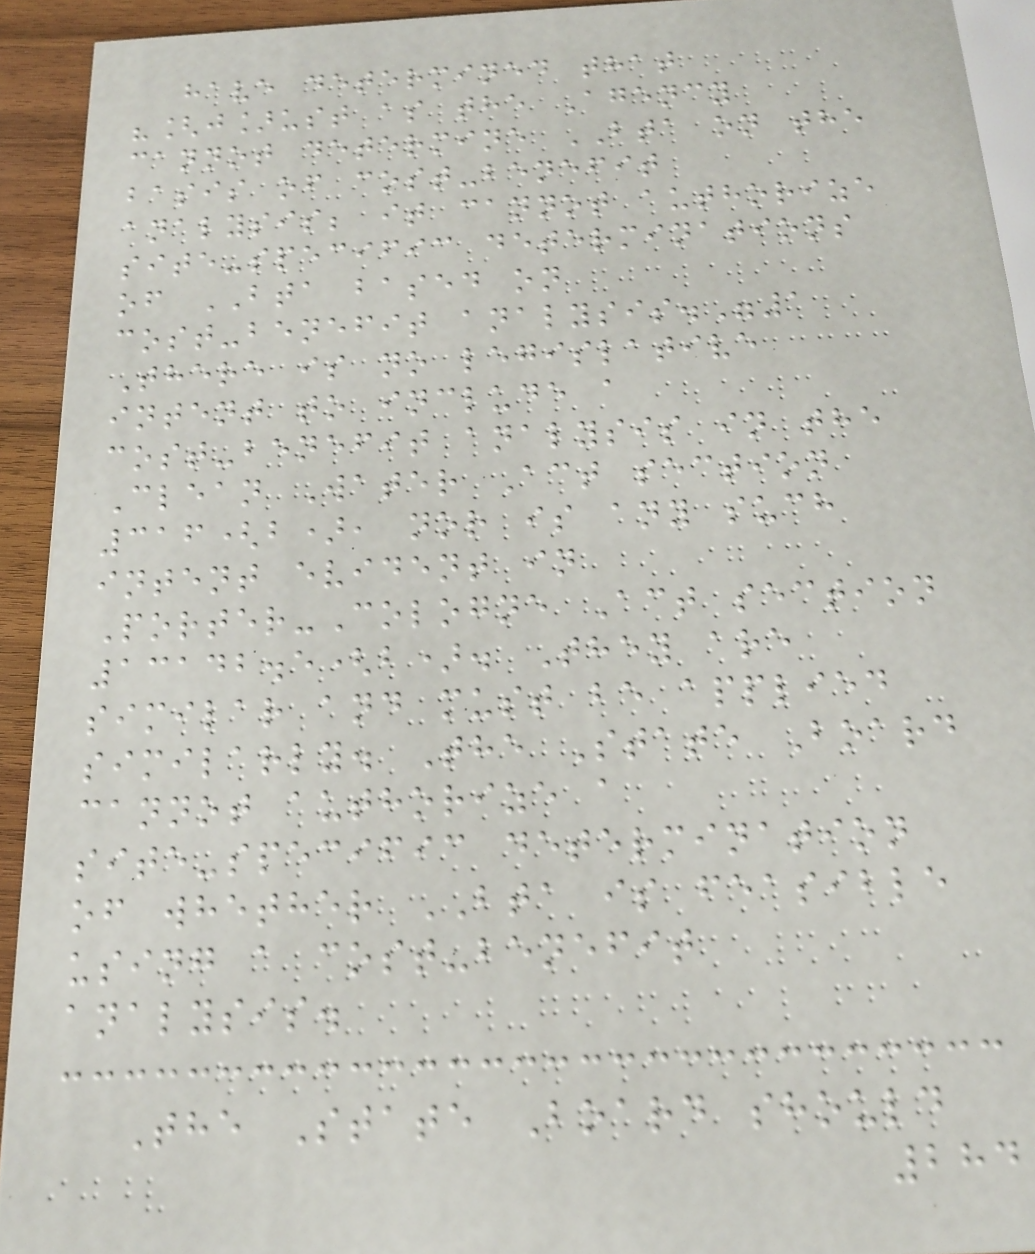have determined that
"[j]ust as the Agency
cannot determine BTA on the
basis of cost-benefit
analysis; it cannot authorize
site-specific determinations
of BTA based on
cost-benefit analysis."1
There is no legislative
intent to include a
cost-benefit analysis in the
Clean Water Act section
316(b), nor is any such
intent evident in
Porter-Cologne Act section
13142.5(b). They are
similar and must be applied
similarly. The State Board
cannot authorize a
site-specific determination
of whether BTA is feasible
using a cost-benefit
analysis.
The State Board should
284
